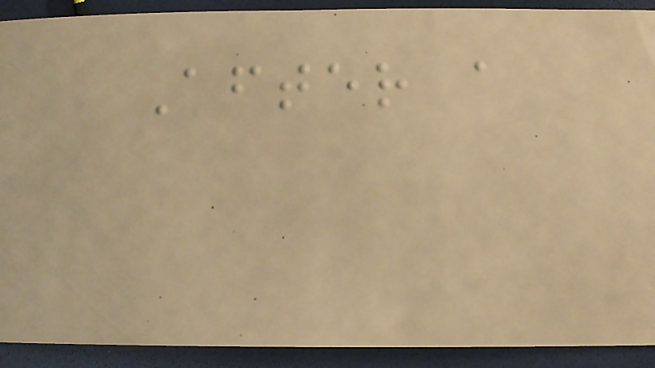After a
